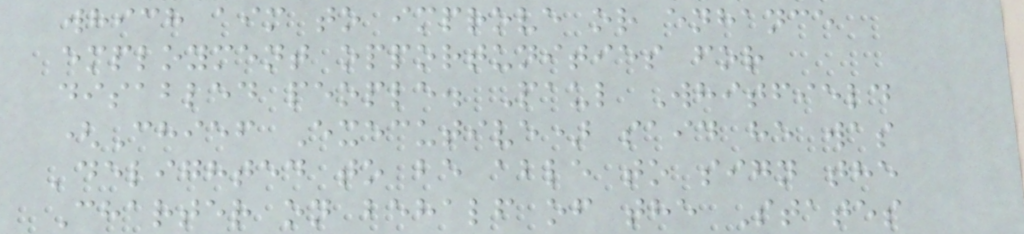which aim to improve or enhance
employment opportunities for
disabled people. Paul Whitfield
(Chief Executive) said he was
'delighted to be able to sign the
Charter on behalf of the States
